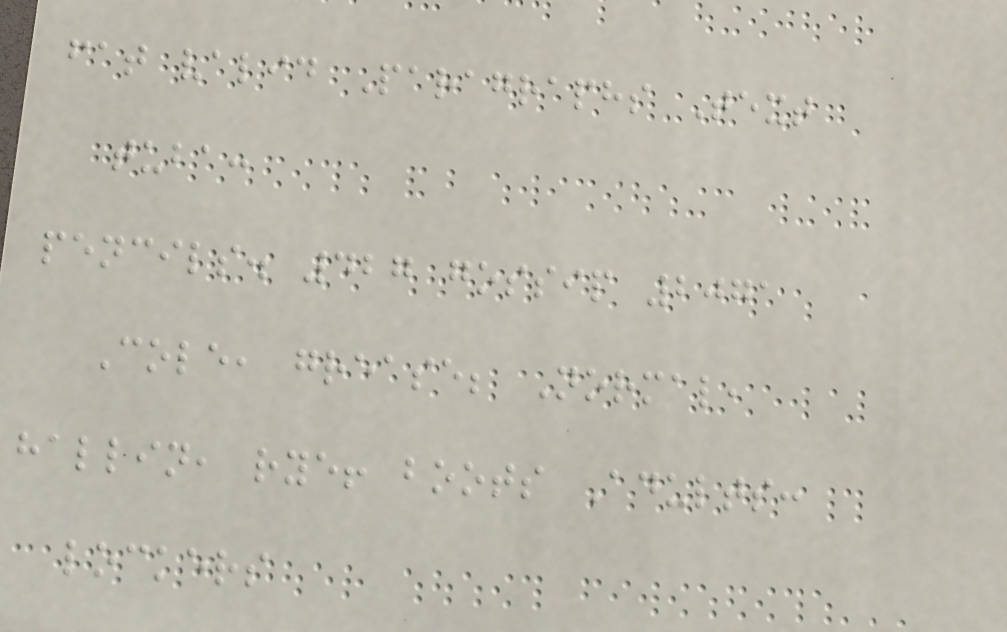fat valid Paragraphs Text
tuba:
pencils. 427 gossip 2071
Cole, grease; Normal,
hallin, rye! boots Adults:
lockers
